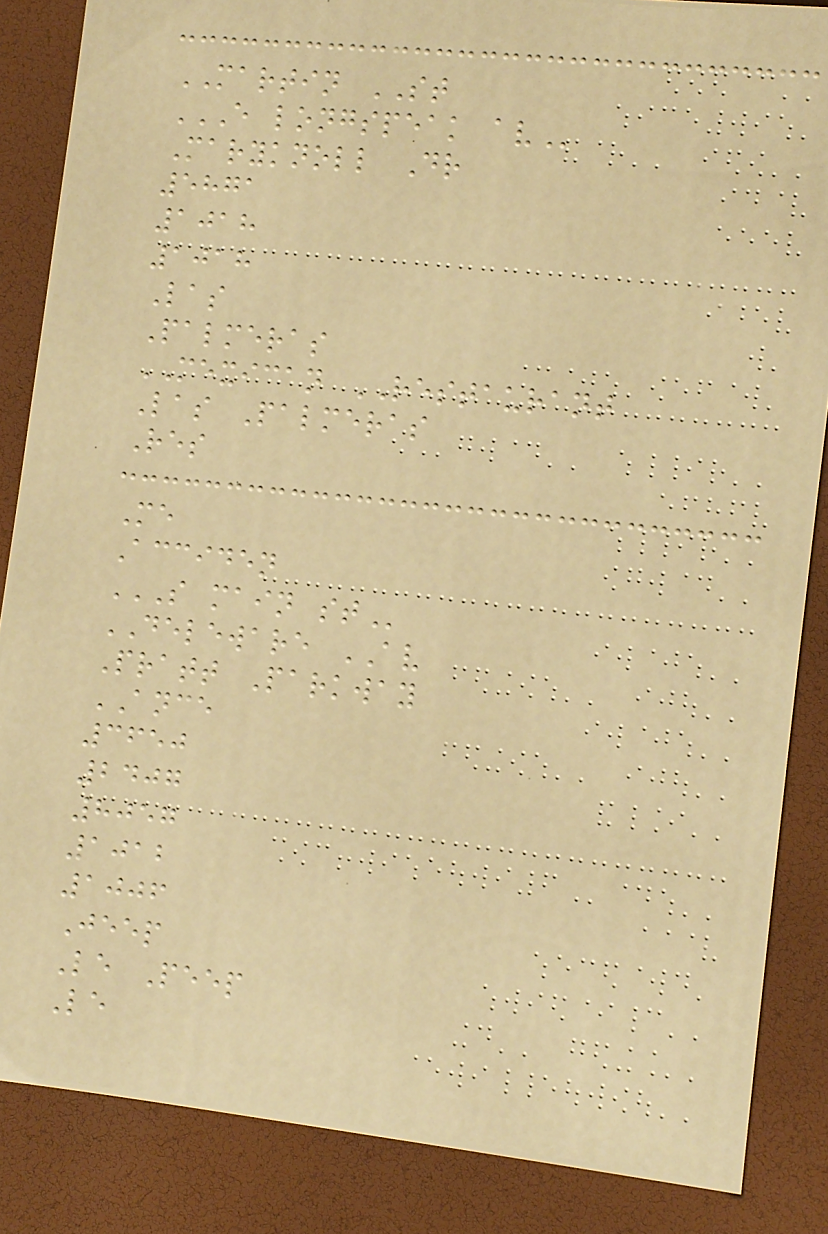MARTIN ST
E LONGSPEAK AV
Maryknoll Dr
5871
1018
1018
Las
Palmeras
MEXICAN RESTAURANT
Las Palmeras
Res
Me
Acciden
S MAIN ST
DELEWARE AV
Pratt Parkway
ANCE
3650
2407
8057
1012
1006
Jeep
Le Peep
Le
